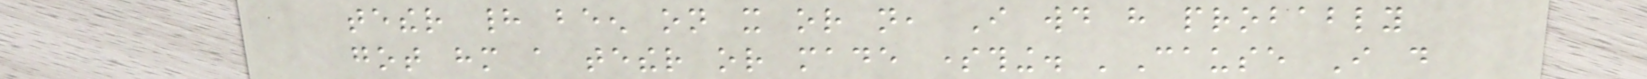tether had been on it or not, I would have probably
got him a tether or made something. 'Cause I do
